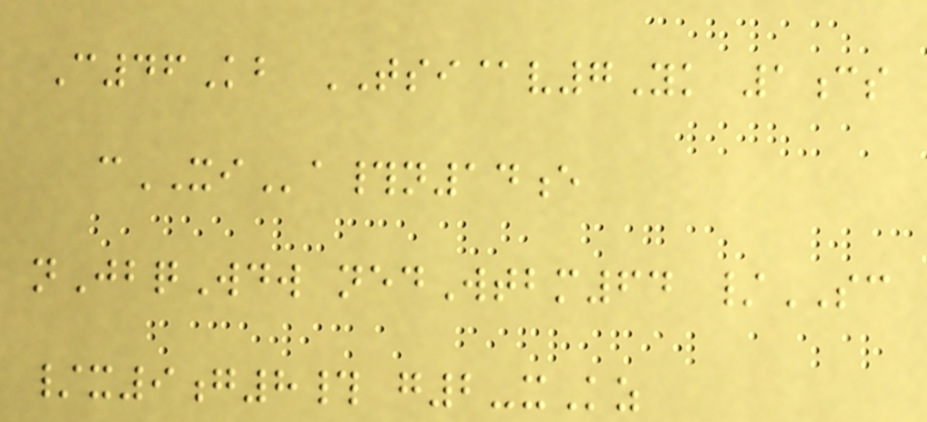C46Kb TSI@v7Yk 1cs
cXIa#n14e
nJbqWdw nedWtbm64 /SC
/x9g8# g2-xKz
